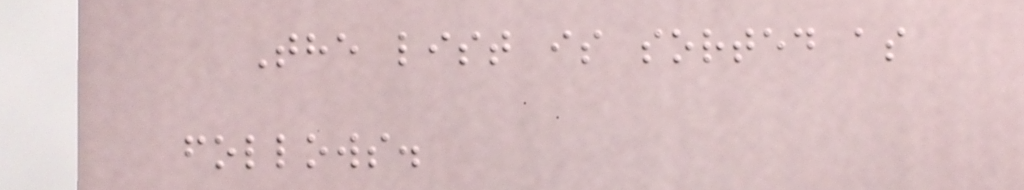The list is sorted as
follows.
